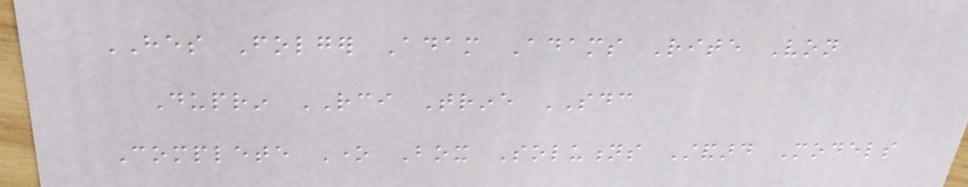HES Folger Adam Adams Rite Von
Duprin RCI Trine SDC
Complete One Box Solutions Standard Models
